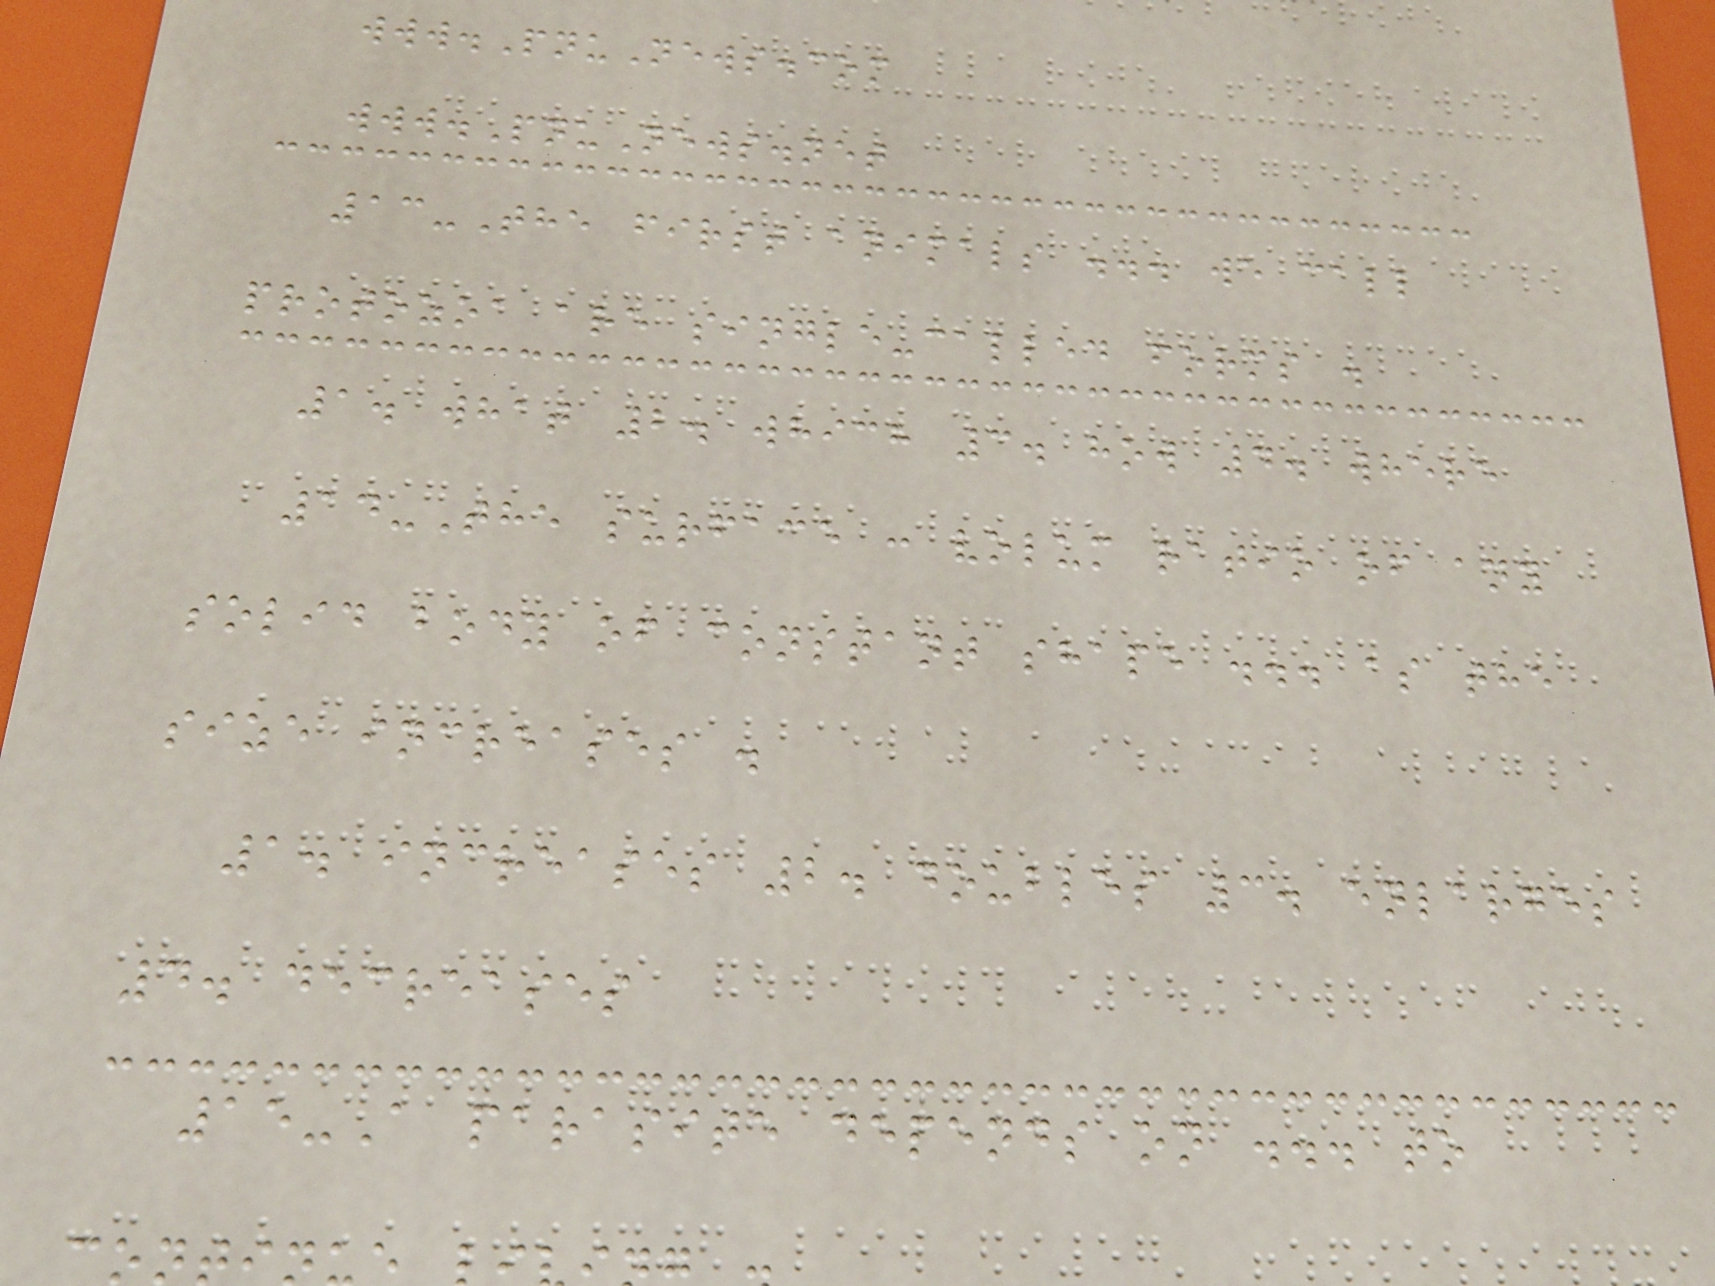www.PnuNews.com
www.PnuNews.net
13-The first animals ... we call
protozoa are single-called forms .
1. what 2. which 3. how 4. where
14-The surface : volum ratio of any
solid body of constant shape ... as the
size increases .
1. increases 2. doubles 3. enlarges
4. decreases
15-A parasite depends on ... to
